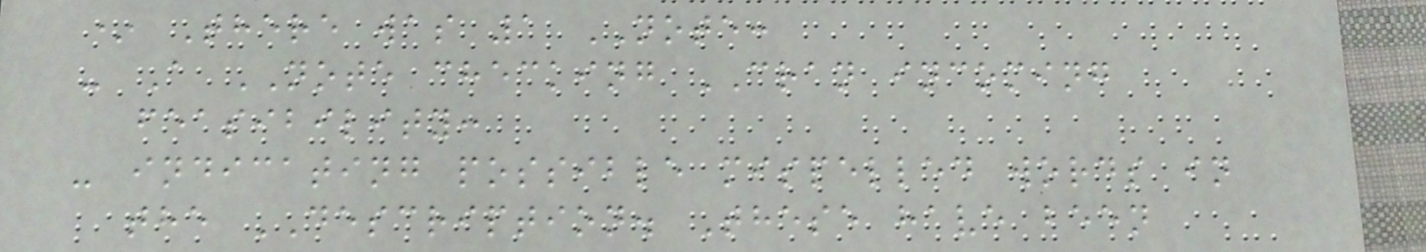* There was 1 NOTE:
- A NOTE checking CRAN incoming
feasibility:
- indicating possible mispelled words in
the DESCRIPTION. These have been
